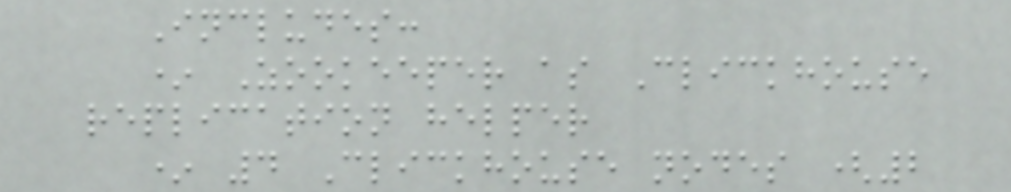Includes:
* Zookeeper as Clickhouse
replication helper
* 4 Clickhouse nodes (2
